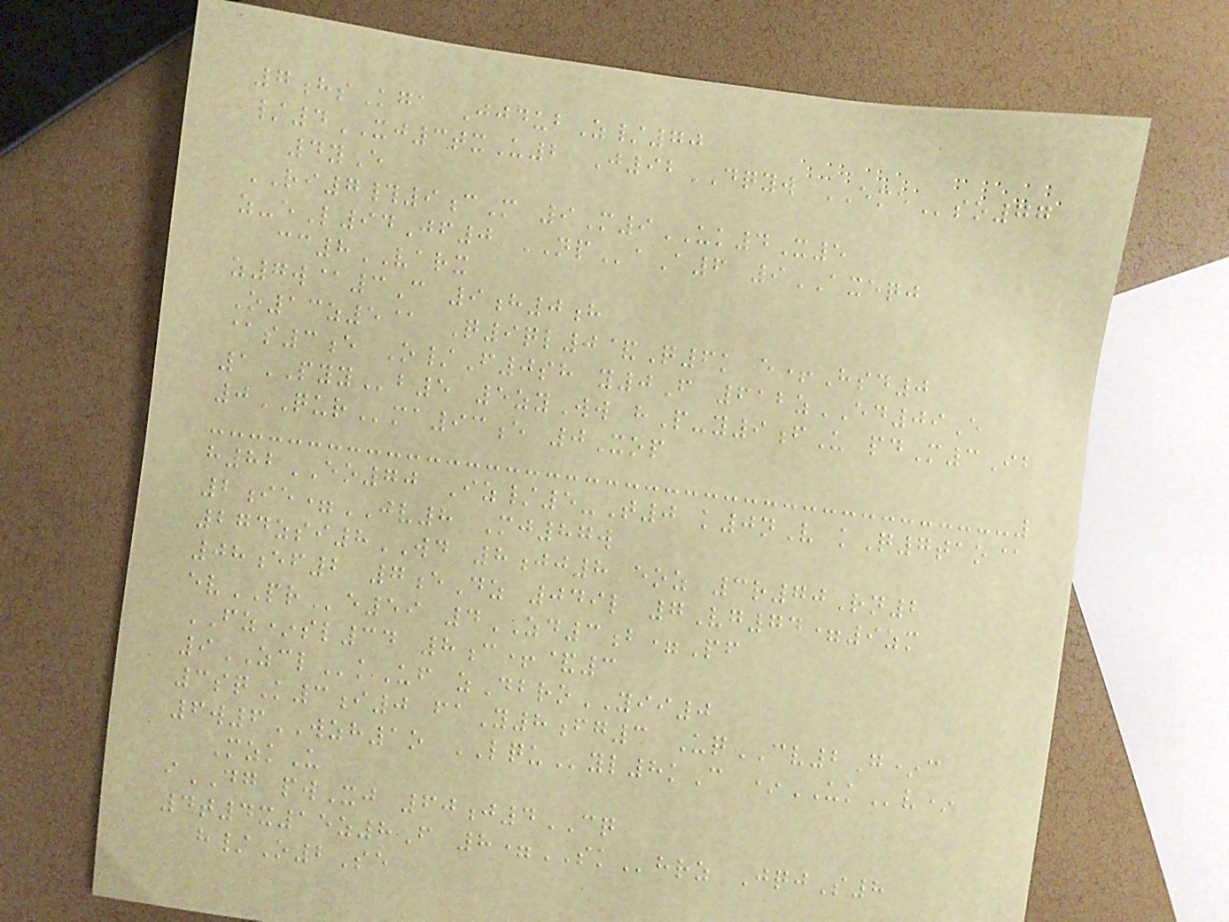7hsKga JjdubZ/70
/4XJ3txU2 J92DQYW EMEso77
4yE
RI7#9cM 9M9UK4X5
z-eL94Jf0 NPaA6 9AXEQJ
cc8VARX
z7w@3C 9h0h
O13z5@ Q9ql0&Q6k e+Hsd0
@s3e O/F0sh y0F 612zED09E
1PYYb5 5zyWw hP-y9fU pdM3Ib
0QURma93e 0Xop
h82EO70 Iz/5-T0 k0nV kQ7tao@
2ie=JV8 Mj87w
274zsi8WD 8jj8 eoz 3r70Rn2
08ef2 7eDz 049l 7Vg74=9zm
evPRe59 4ZD3b=Pf
FZ*sl34 8c+&3
9ZCLkUf zDbroYII0
3sqK3i0 faY8fg3 UqCV2G*c
6w6WZH1o LQUyl8kC *UKv*
MzkU
iDG pwXj 60j4CQ
4t4x15z8F 8=SKhrz JqjS8
h/O2Se
